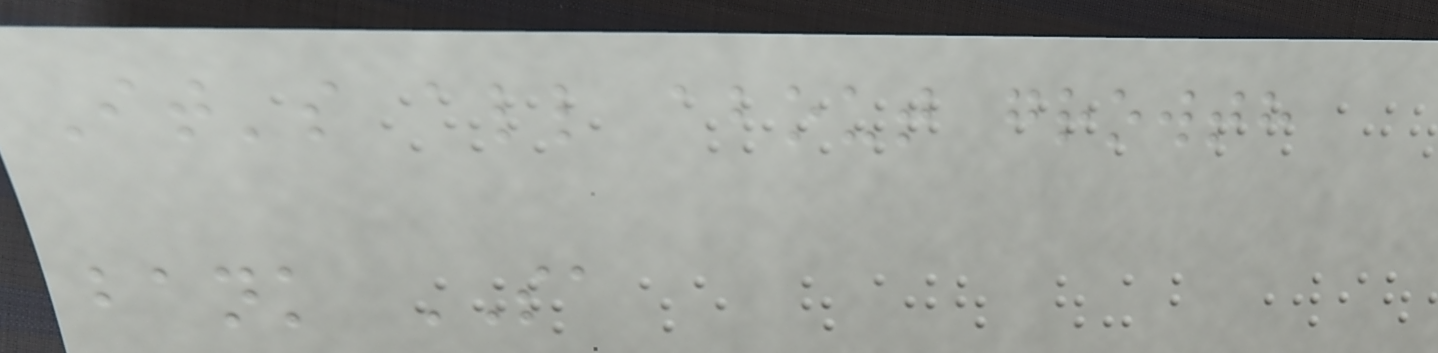It's all about growth
bank SA
